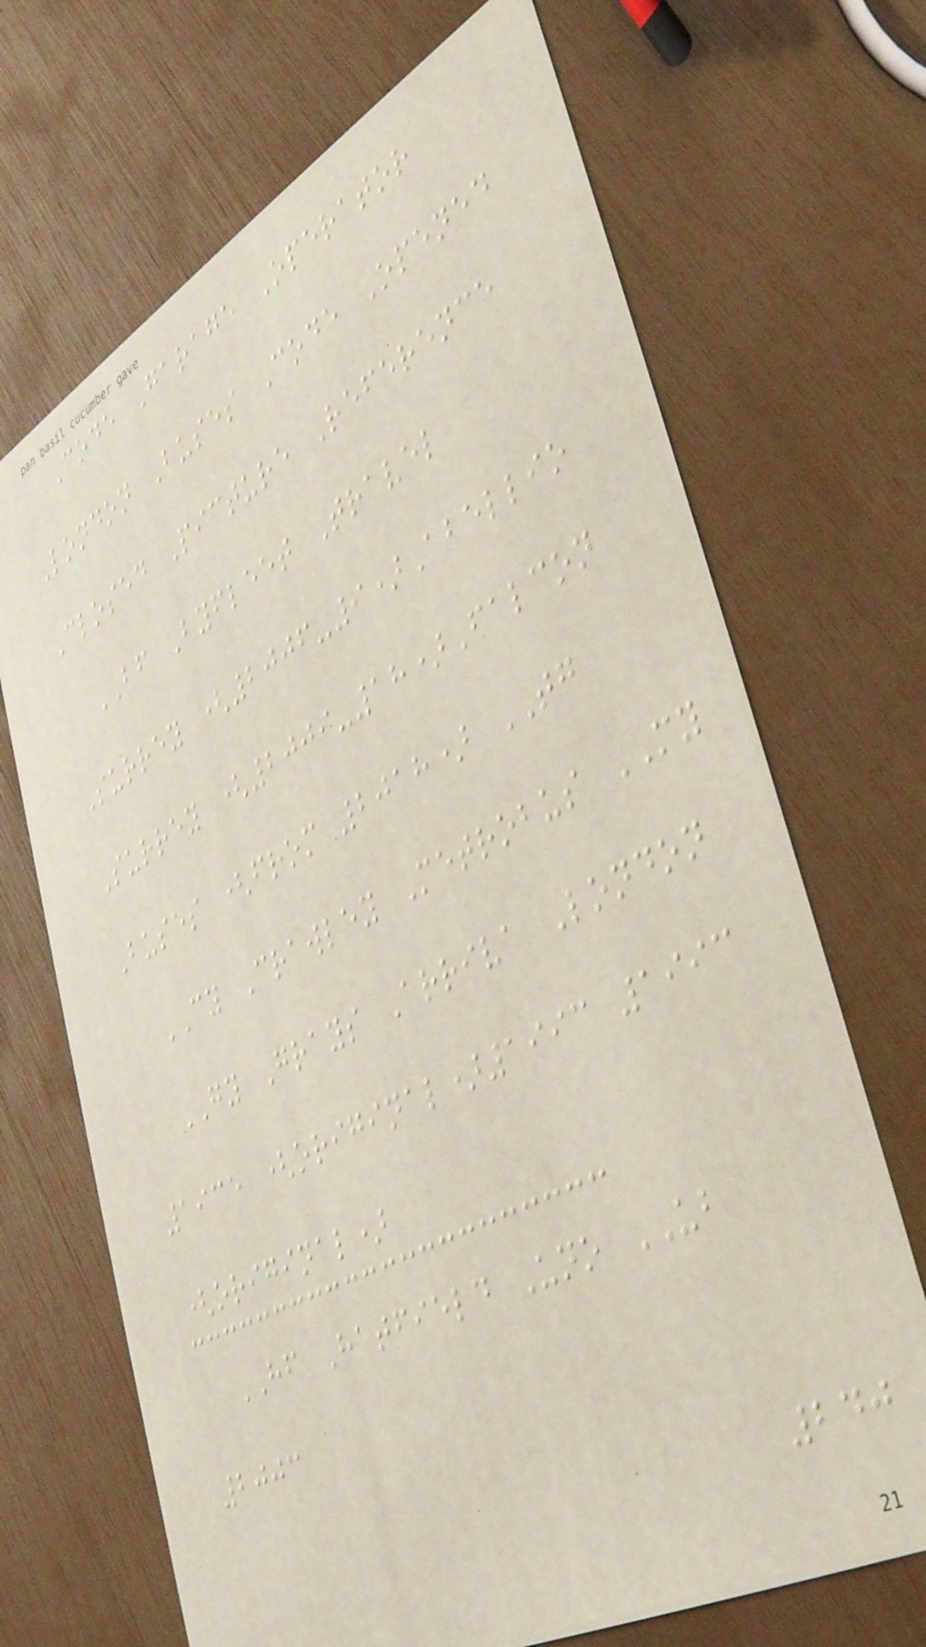Code Garage Operator
London Buses Code Opened
Closed Picture Reference
BF Byfleet Travel
Surrey (2006-9)Abellio
Surrey (2009-18)Falcon
Buses (from 2018) TG
CY Crawley Metrobus MY
GY Grays Arriva London
1935 (original)1993 1993
(original)
HF Hatfield Uno UB
2003
240
